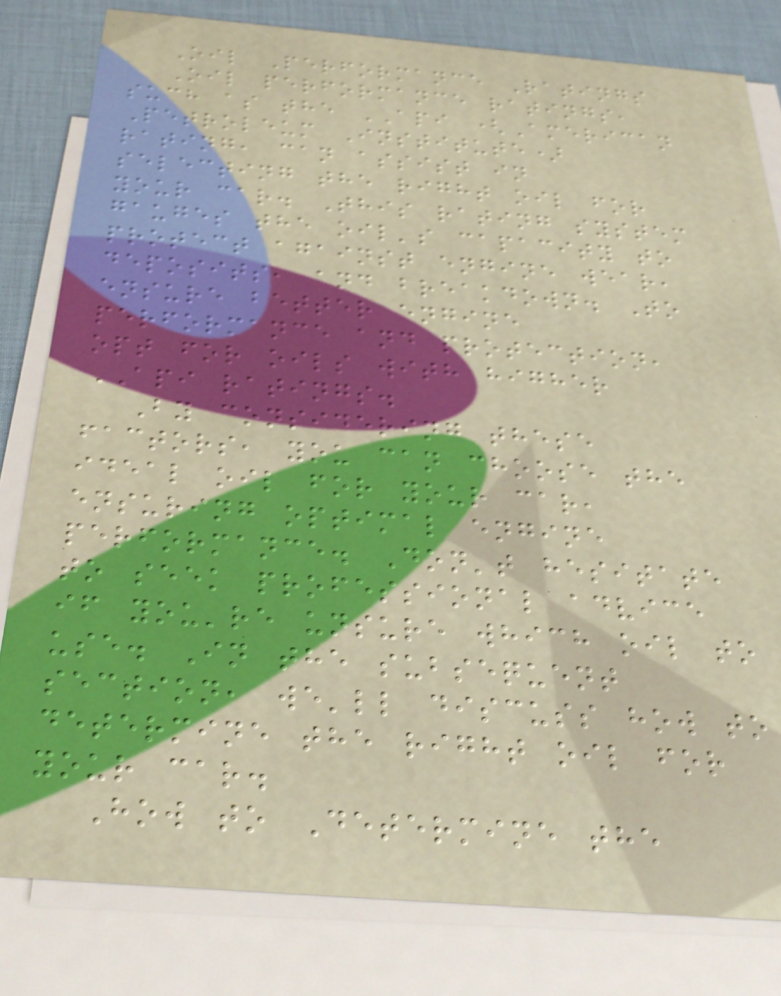Oil Performance Ratings
Oil performance ratings,
such as the API (American
Petroleum Institute)
rating, can assist in
selecting the right oil for
your car. This rating system
gauges the oil's capacity to
protect against engine wear,
deposits, and breakdown. To
ensure better engine
performance and protection,
opt for oils with higher
API ratings.
By considering these
factors, you can choose the
ideal oil for your car,
ensuring optimal engine
performance. Don't hesitate
to seek professional advice
if you're unsure which oil to
use. In the subsequent
section, we'll discuss how to
determine the right oil for
your car.
How to Determine the
